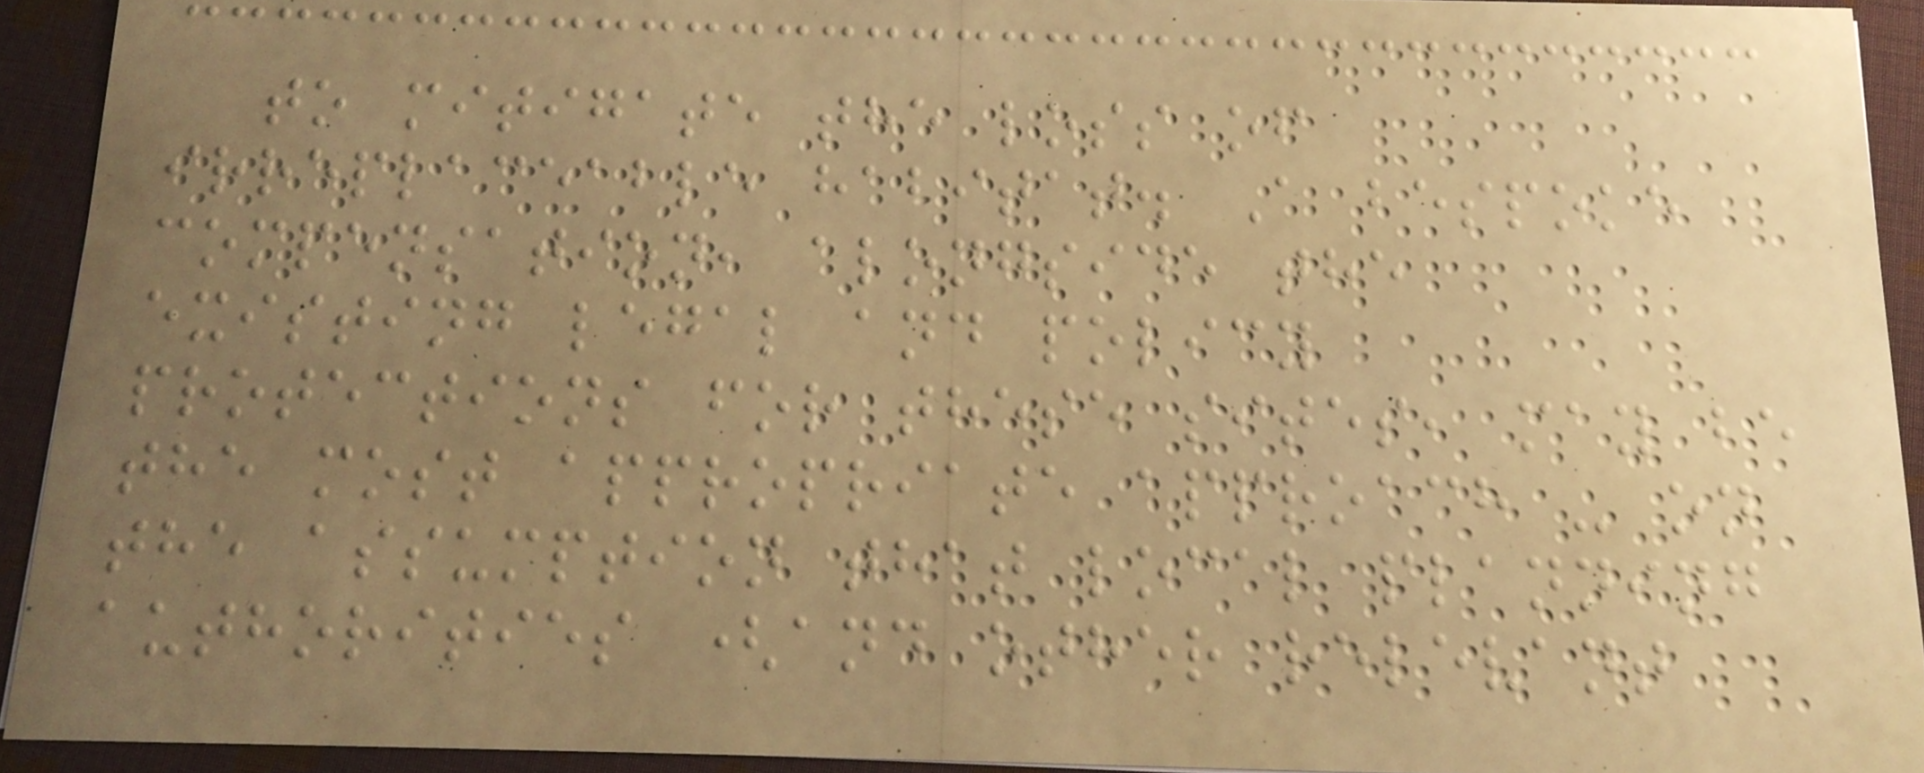to mitigate the loss of
irreplaceable habitat. A bespoke
compensation, alongside the
existing legal and policy
protections for these sites, may be
the most appropriate approach - on
the assumption that local planning
authorities (and other relevant
